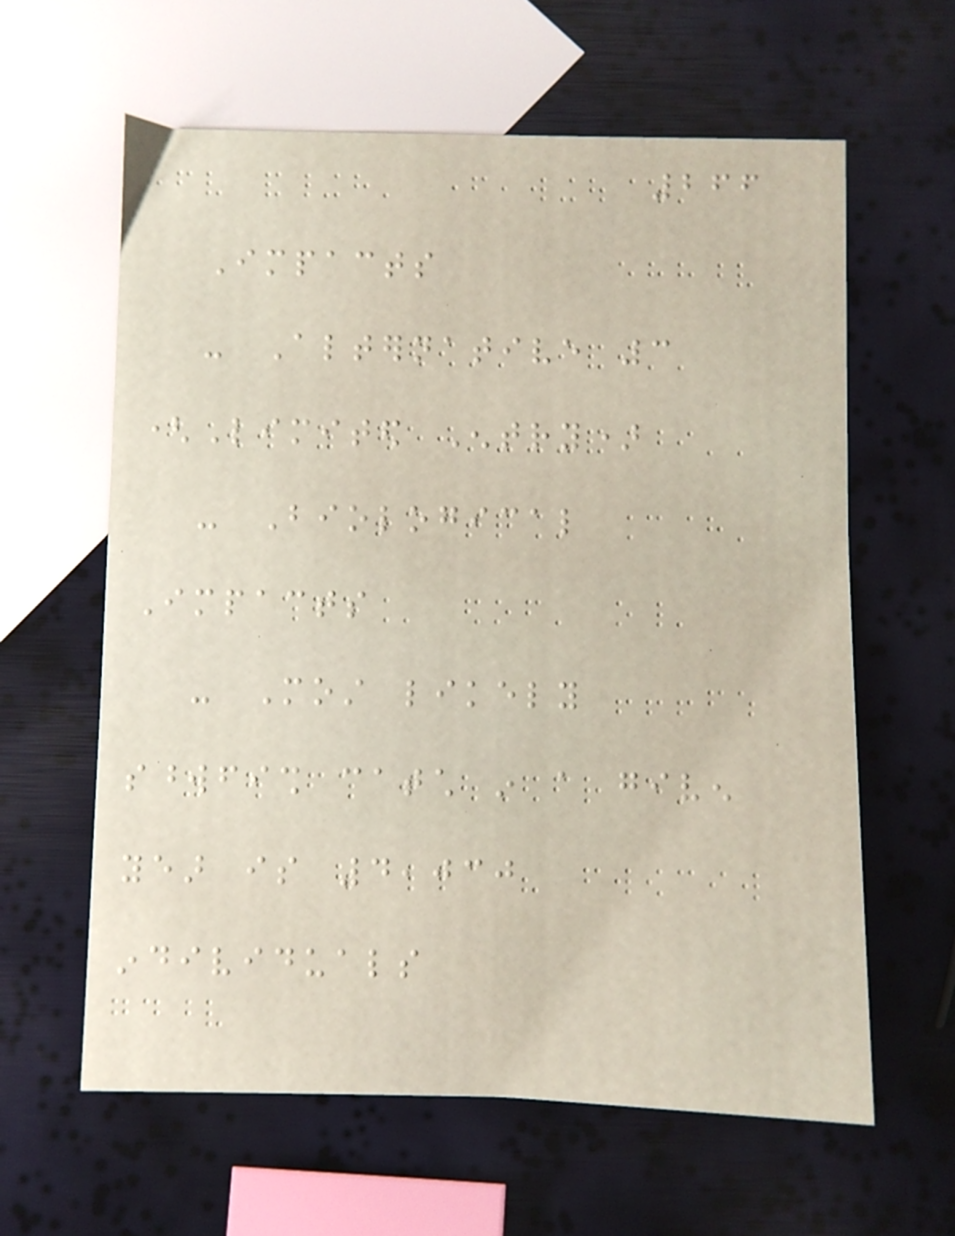266
Impacts
- Alternative 3
(Limited Entry)
- Biological
Impacts
- Most likely
swordfish catch in a given
year is 4,030
individuals
